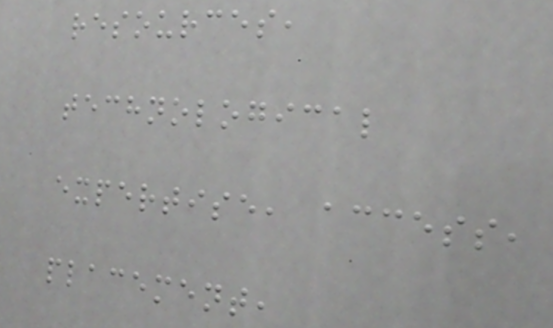resources,
technological
expertise, access,
placement,
